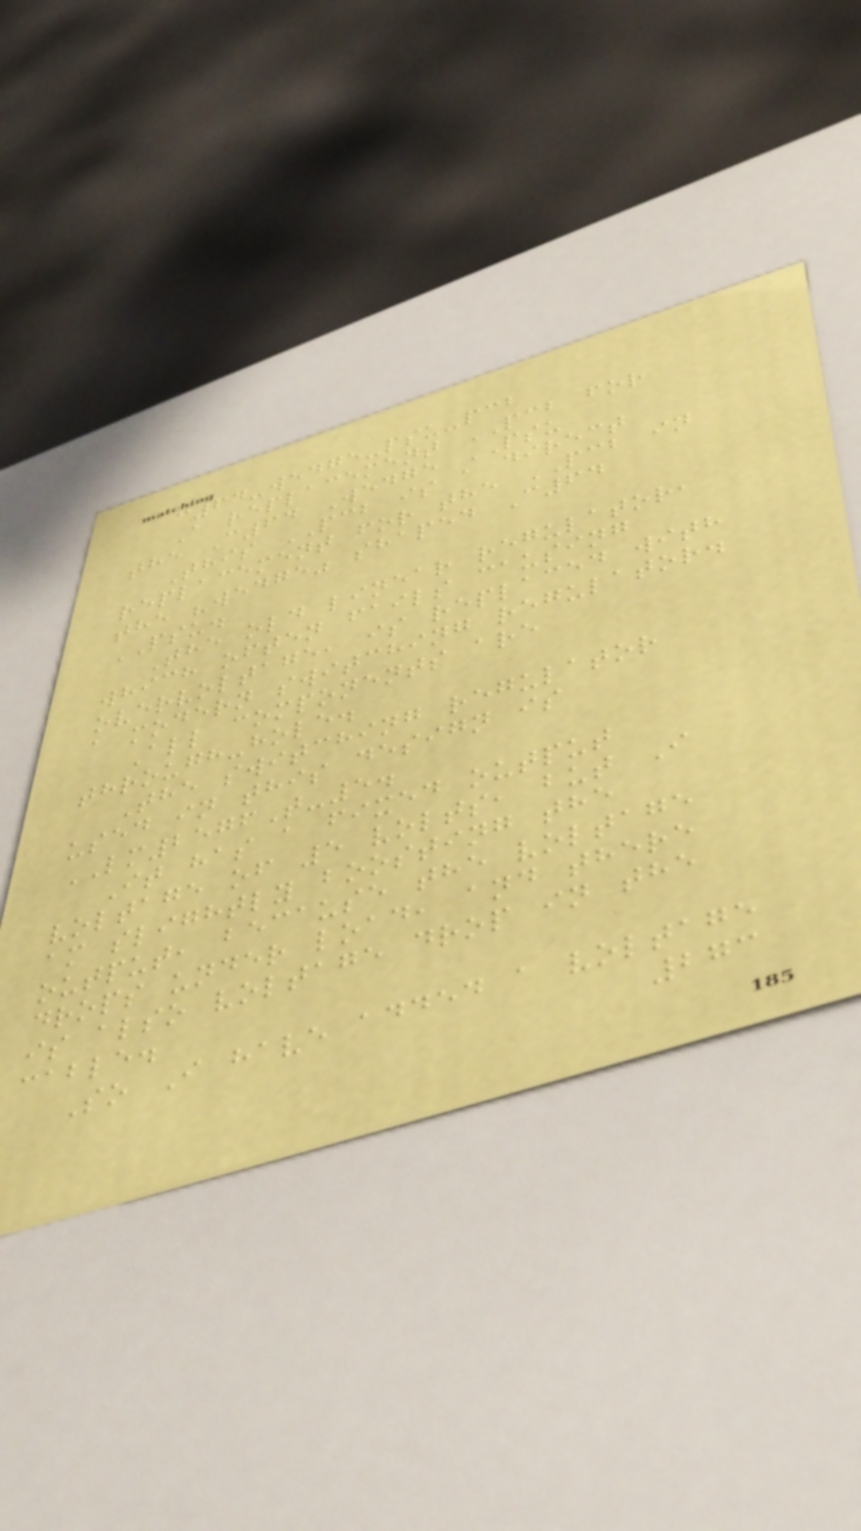c64-wedge-psu-pcb
A replacement PCB for
the C64 Wedge PSU
This PCB is a direct
replacement for the PCB in
the "wedge" shaped C64
PSU.
The old linear regulator,
which often fails causing
overvoltage, is replaced with
a modern switching regulator.
All components are
through-hole.
The switching regulator
used in this design is
LM2576T-5.
It has a fixed output
voltage of 5 volts, but I
am slightly boosting the
output, because the voltage
drops under load, and there
is also voltage drop in the
cable.
So I have added a voltage
273
